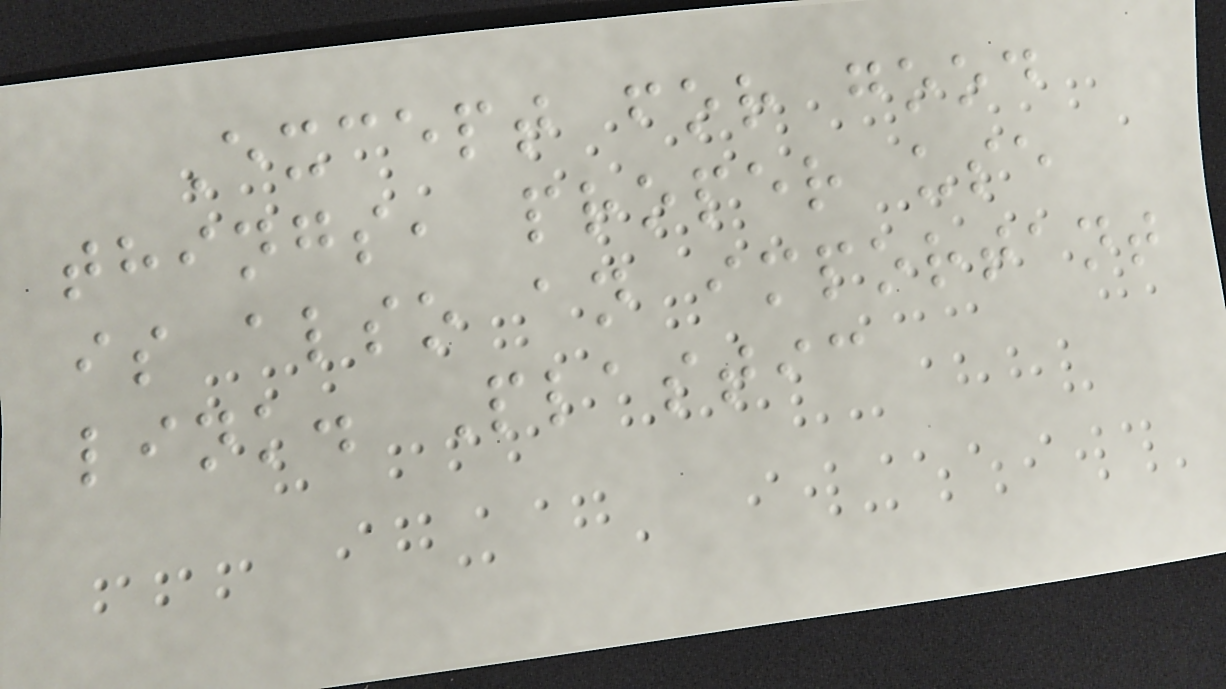Except for good
things, proper use
is also an important
link. Plastic
